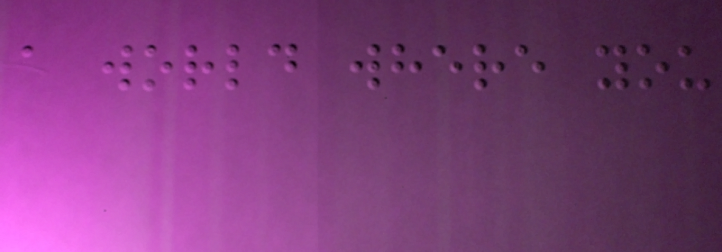a world where you
